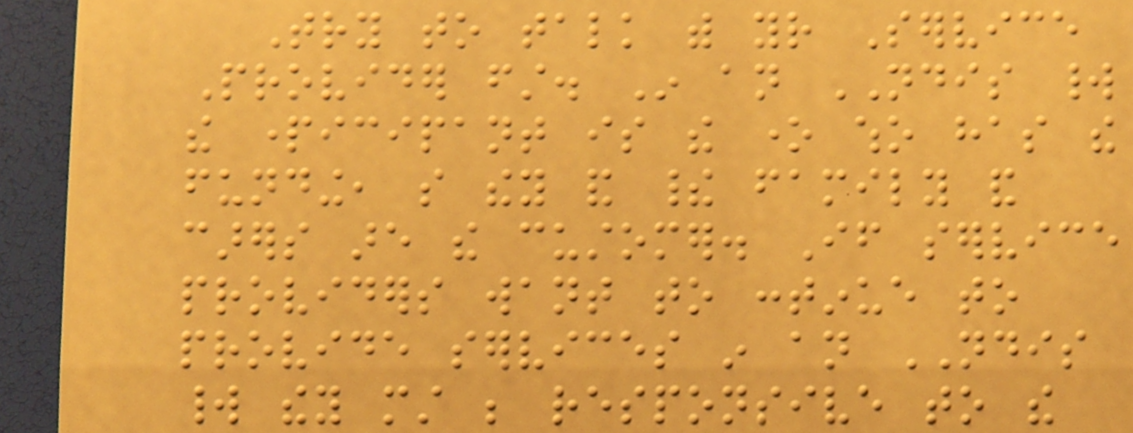Try to talk with your Service
Provider first. In an NDIS world
the participant is the one who has the
funding, so they and their family and
carers are the customer. If service
providers want to continue to
provide services in an NDIS
world they must be responsive to the
